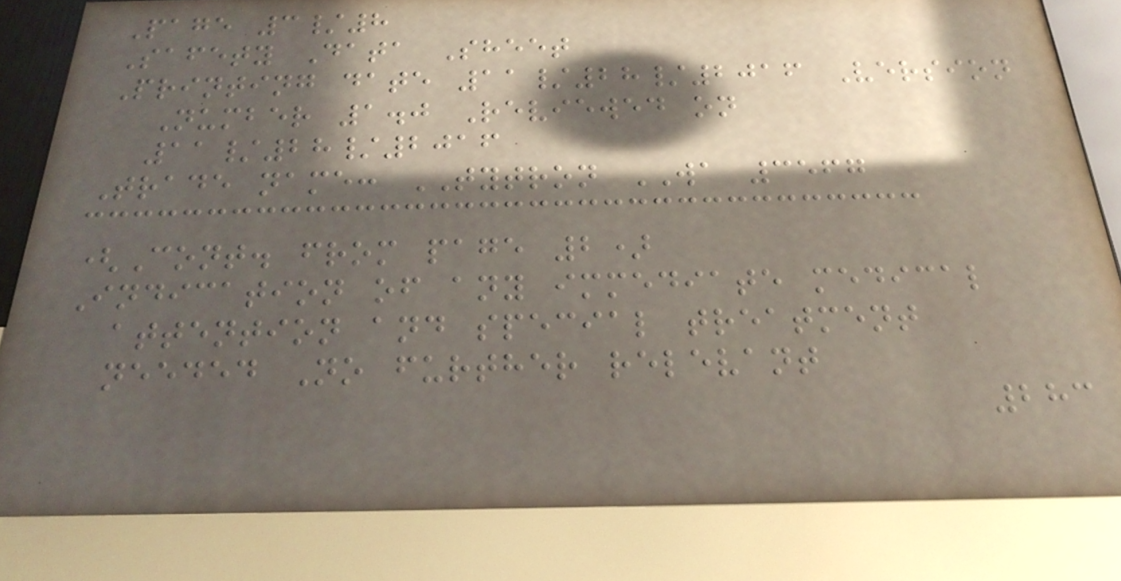Page 3/8
Safety Data Sheet
Printing date 11/28/2016 Version
Number 1.0 Reviewed on
11/28/2016
Trade name: TYTRON WA 3567
(Cont. from page 2)
Indication of any immediate medical
attention and special treatment
needed No further relevant
283
